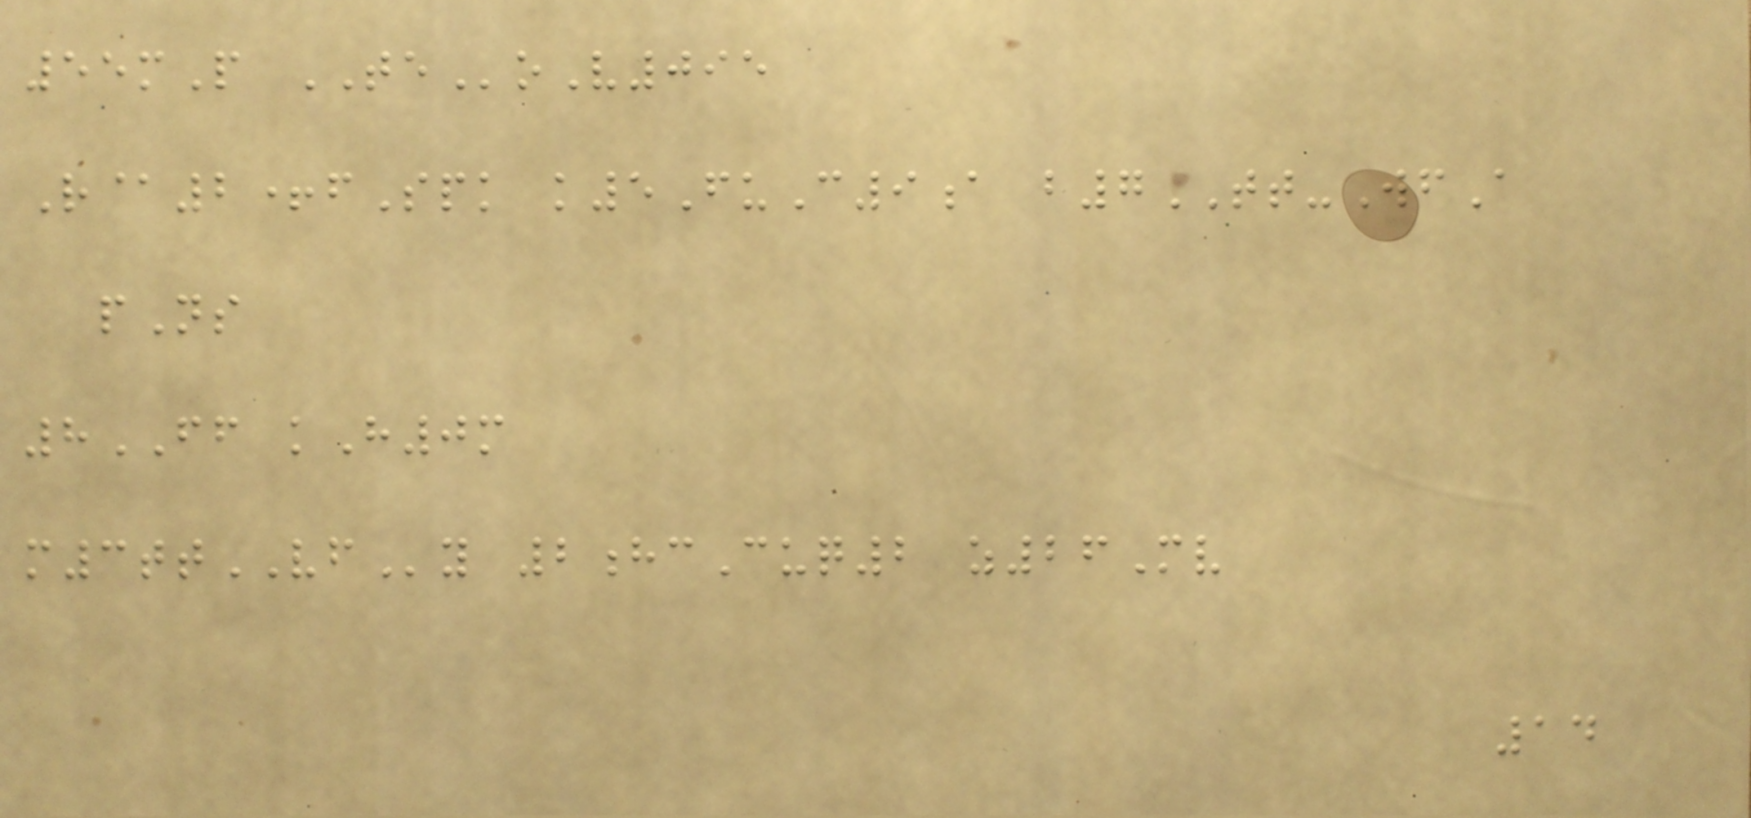55mP TEoV095
R@2+fSpk k5FuC9a b7TT-WfA
pNs
8FF kH0m
m3ttVFy 2hcCuq2 z26Mv
14
